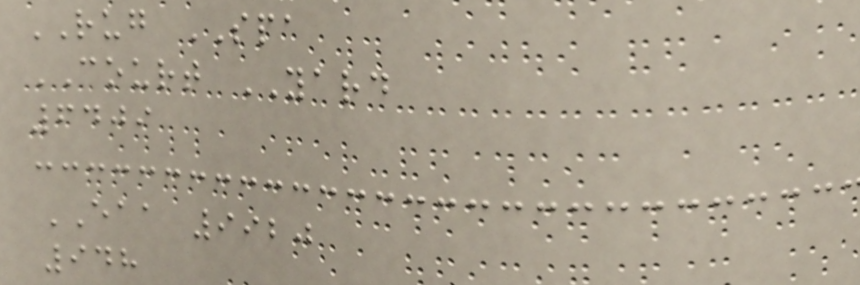RUG SPA
COURT YARD
6409
EAA 9920
948
